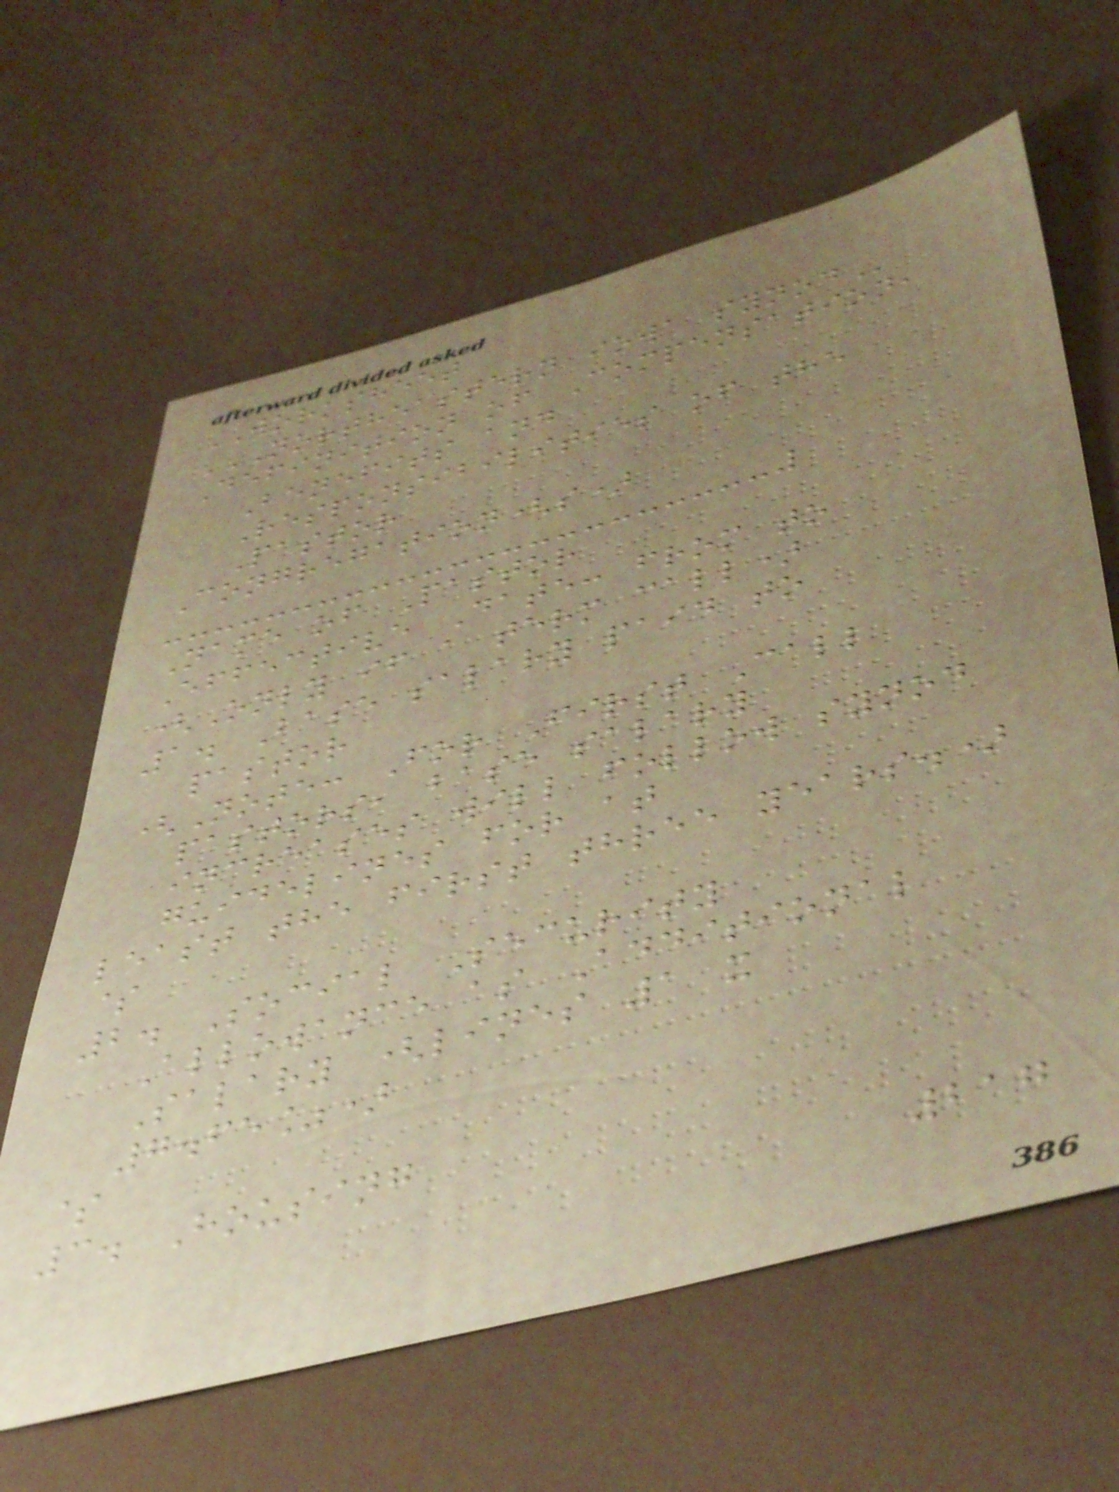WORKSHEET
NORTHEASTERN IOWA SYNOD
Definition of Compensation,
Benefits and
Responsibilities of the
Pastor
Congregation(s)
Name of Pastor
Effective Date: from to
(Only if a term call)
1. Base salary paid to
pastor
(Note: For First Call
pastors, base salary
increases will follow synod
guidelines for at
least the first three years.)
$
2. Social Security
Allowance as Additional
Salary (lines 1 x
7.65%)
$
3. Housing
217
